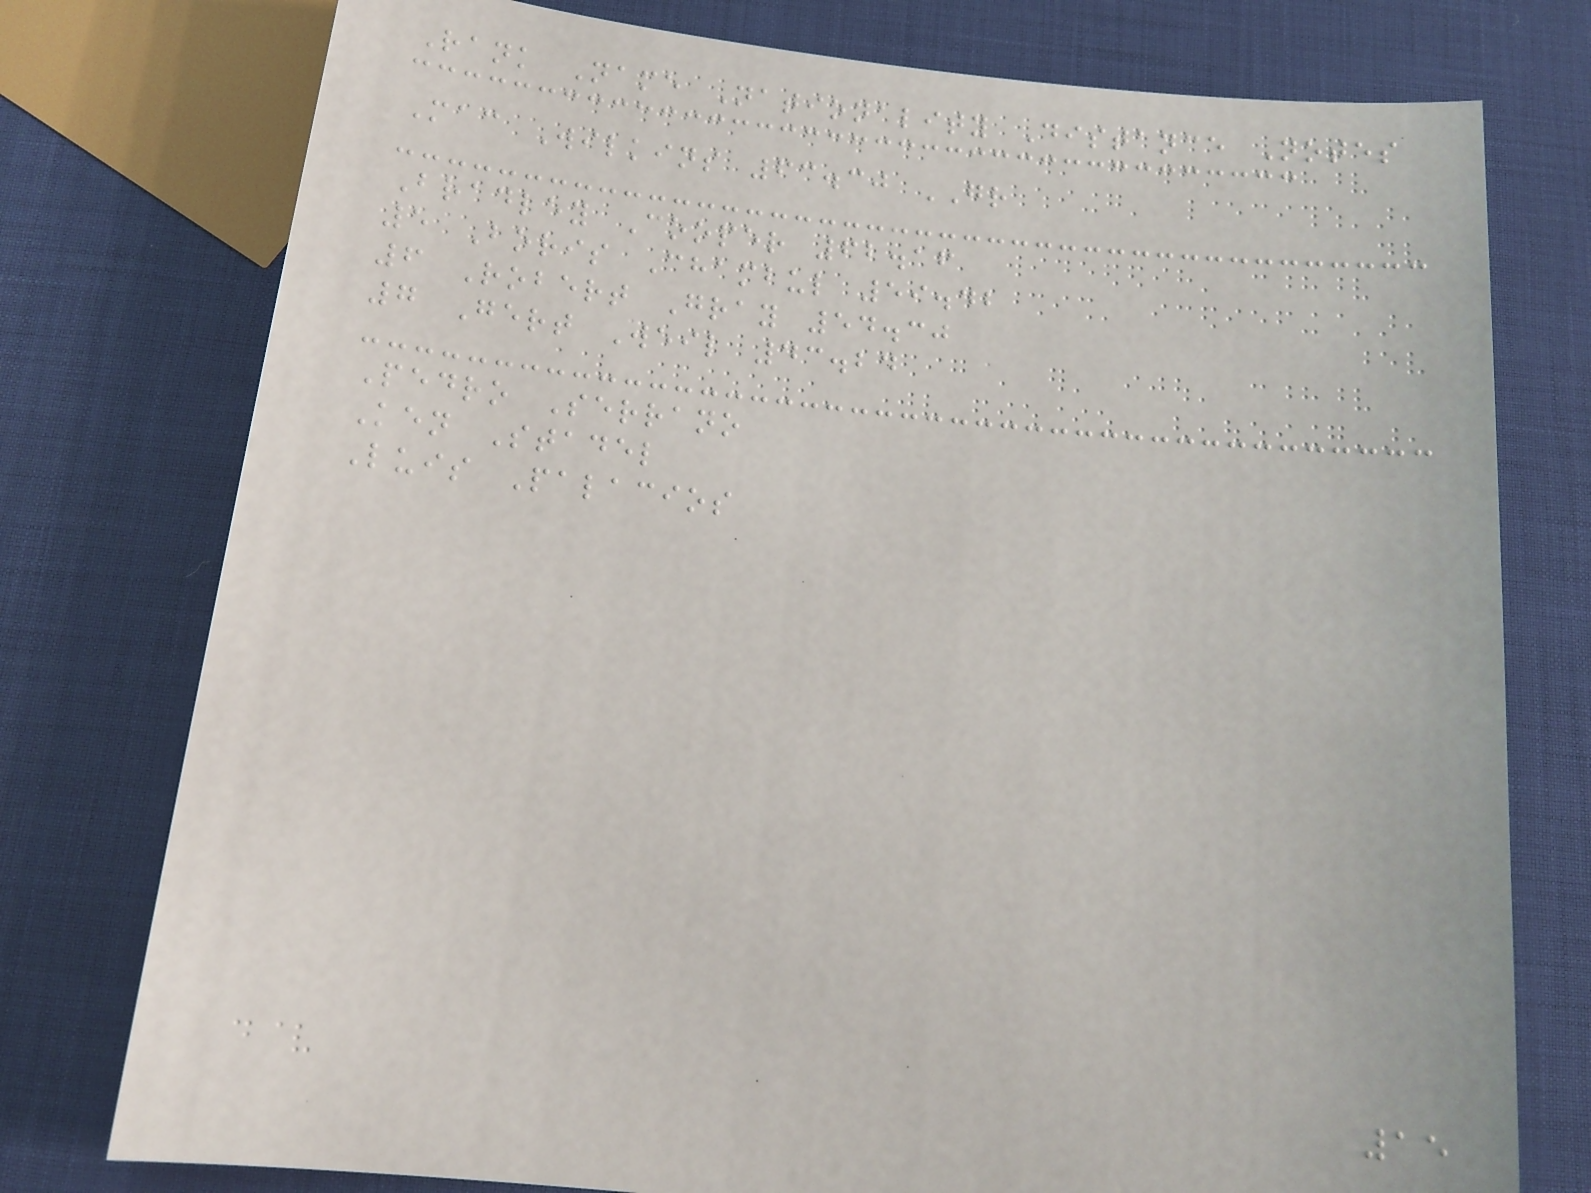Rank Name Nationality Distance Notes
Mac Wilkins 63.30 GR
Bradley Cooper 62.16
5 Boris Chambul 59.42
6 Robert Gray 54.30
7 Gert Weil 43.24
Pedro Serrano
Ken Stadel
Luis Palacios
15
